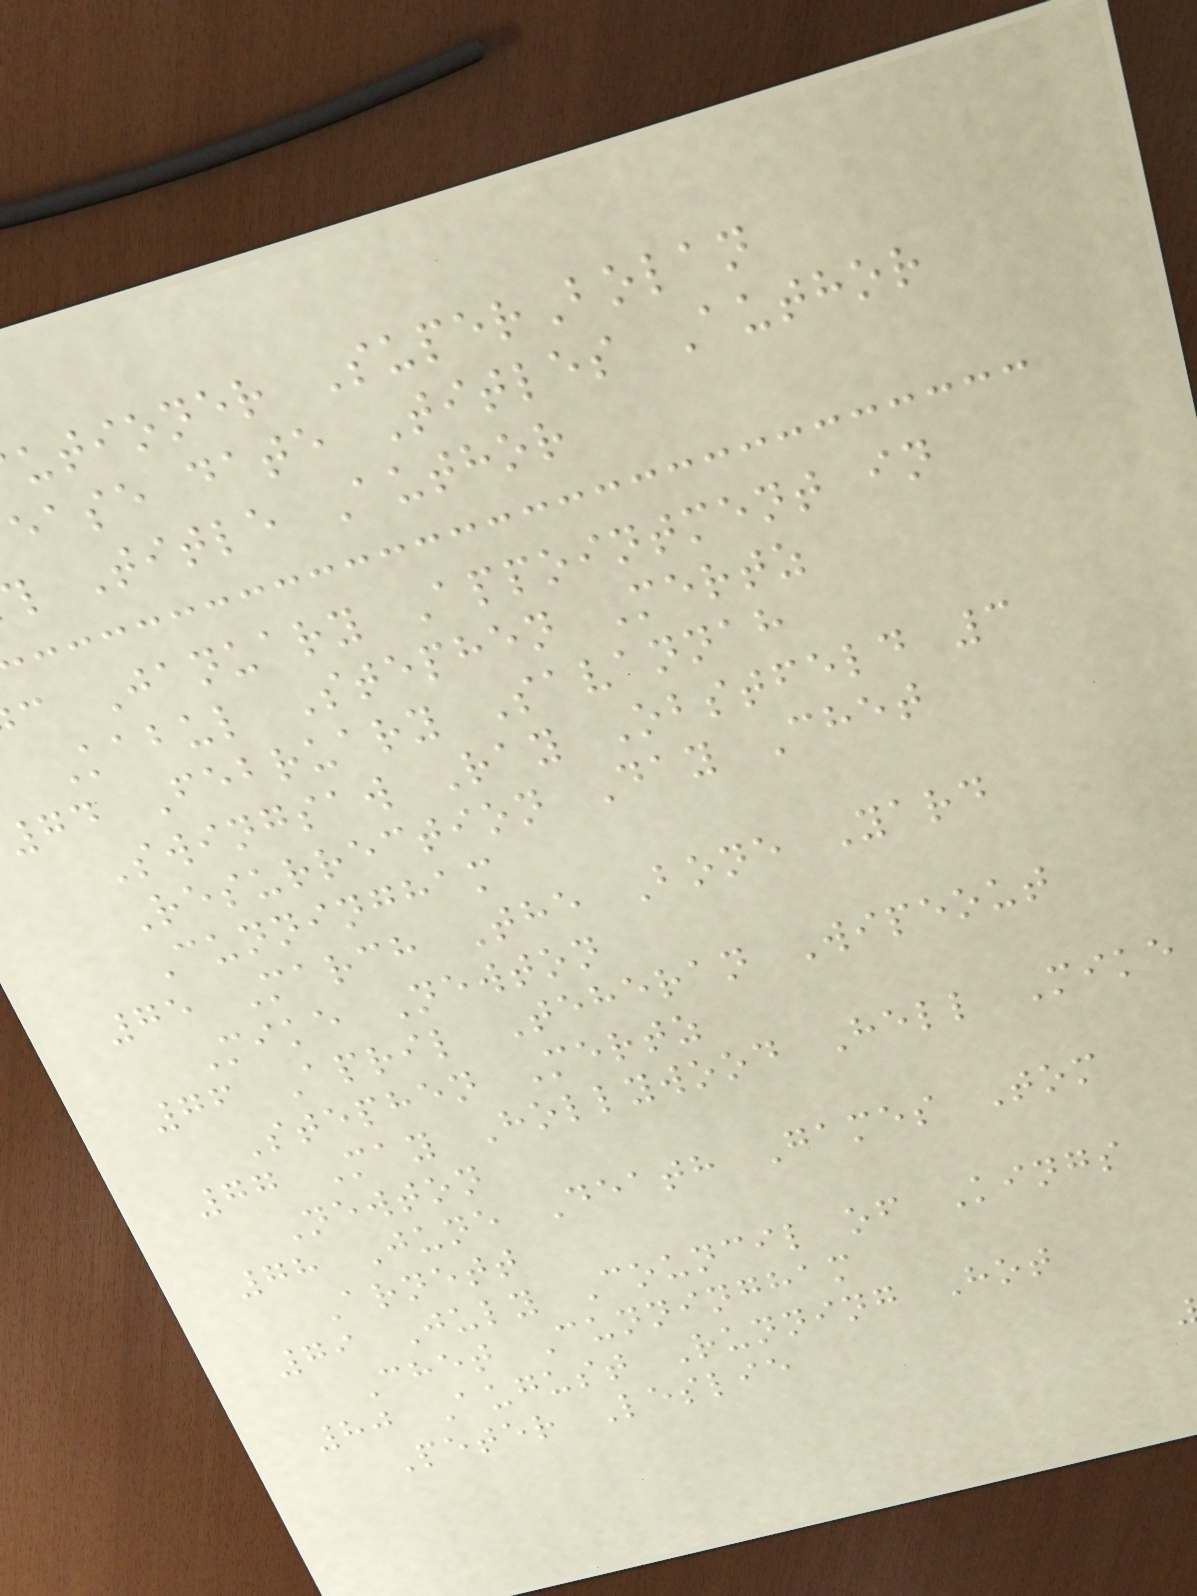utioner SuperBolan
ease date Titles Author
Title Author
c January Appointment in
Kabul Stephen Mertz
74 February Savannah
Swingsaw Ray Obstfeld 3
Resurrection Day Chet
Cunningham
75 March The Bone Yard
Mike Newton
76 April Teheran Wipeout
Stephen Mertz
77 May Hollywood Hell Mike
Newton
78 June Death Games Tom
Arnett
79 July Council of Kings
Chet Cunningham
80 August Running Hot
Peter Leslie
